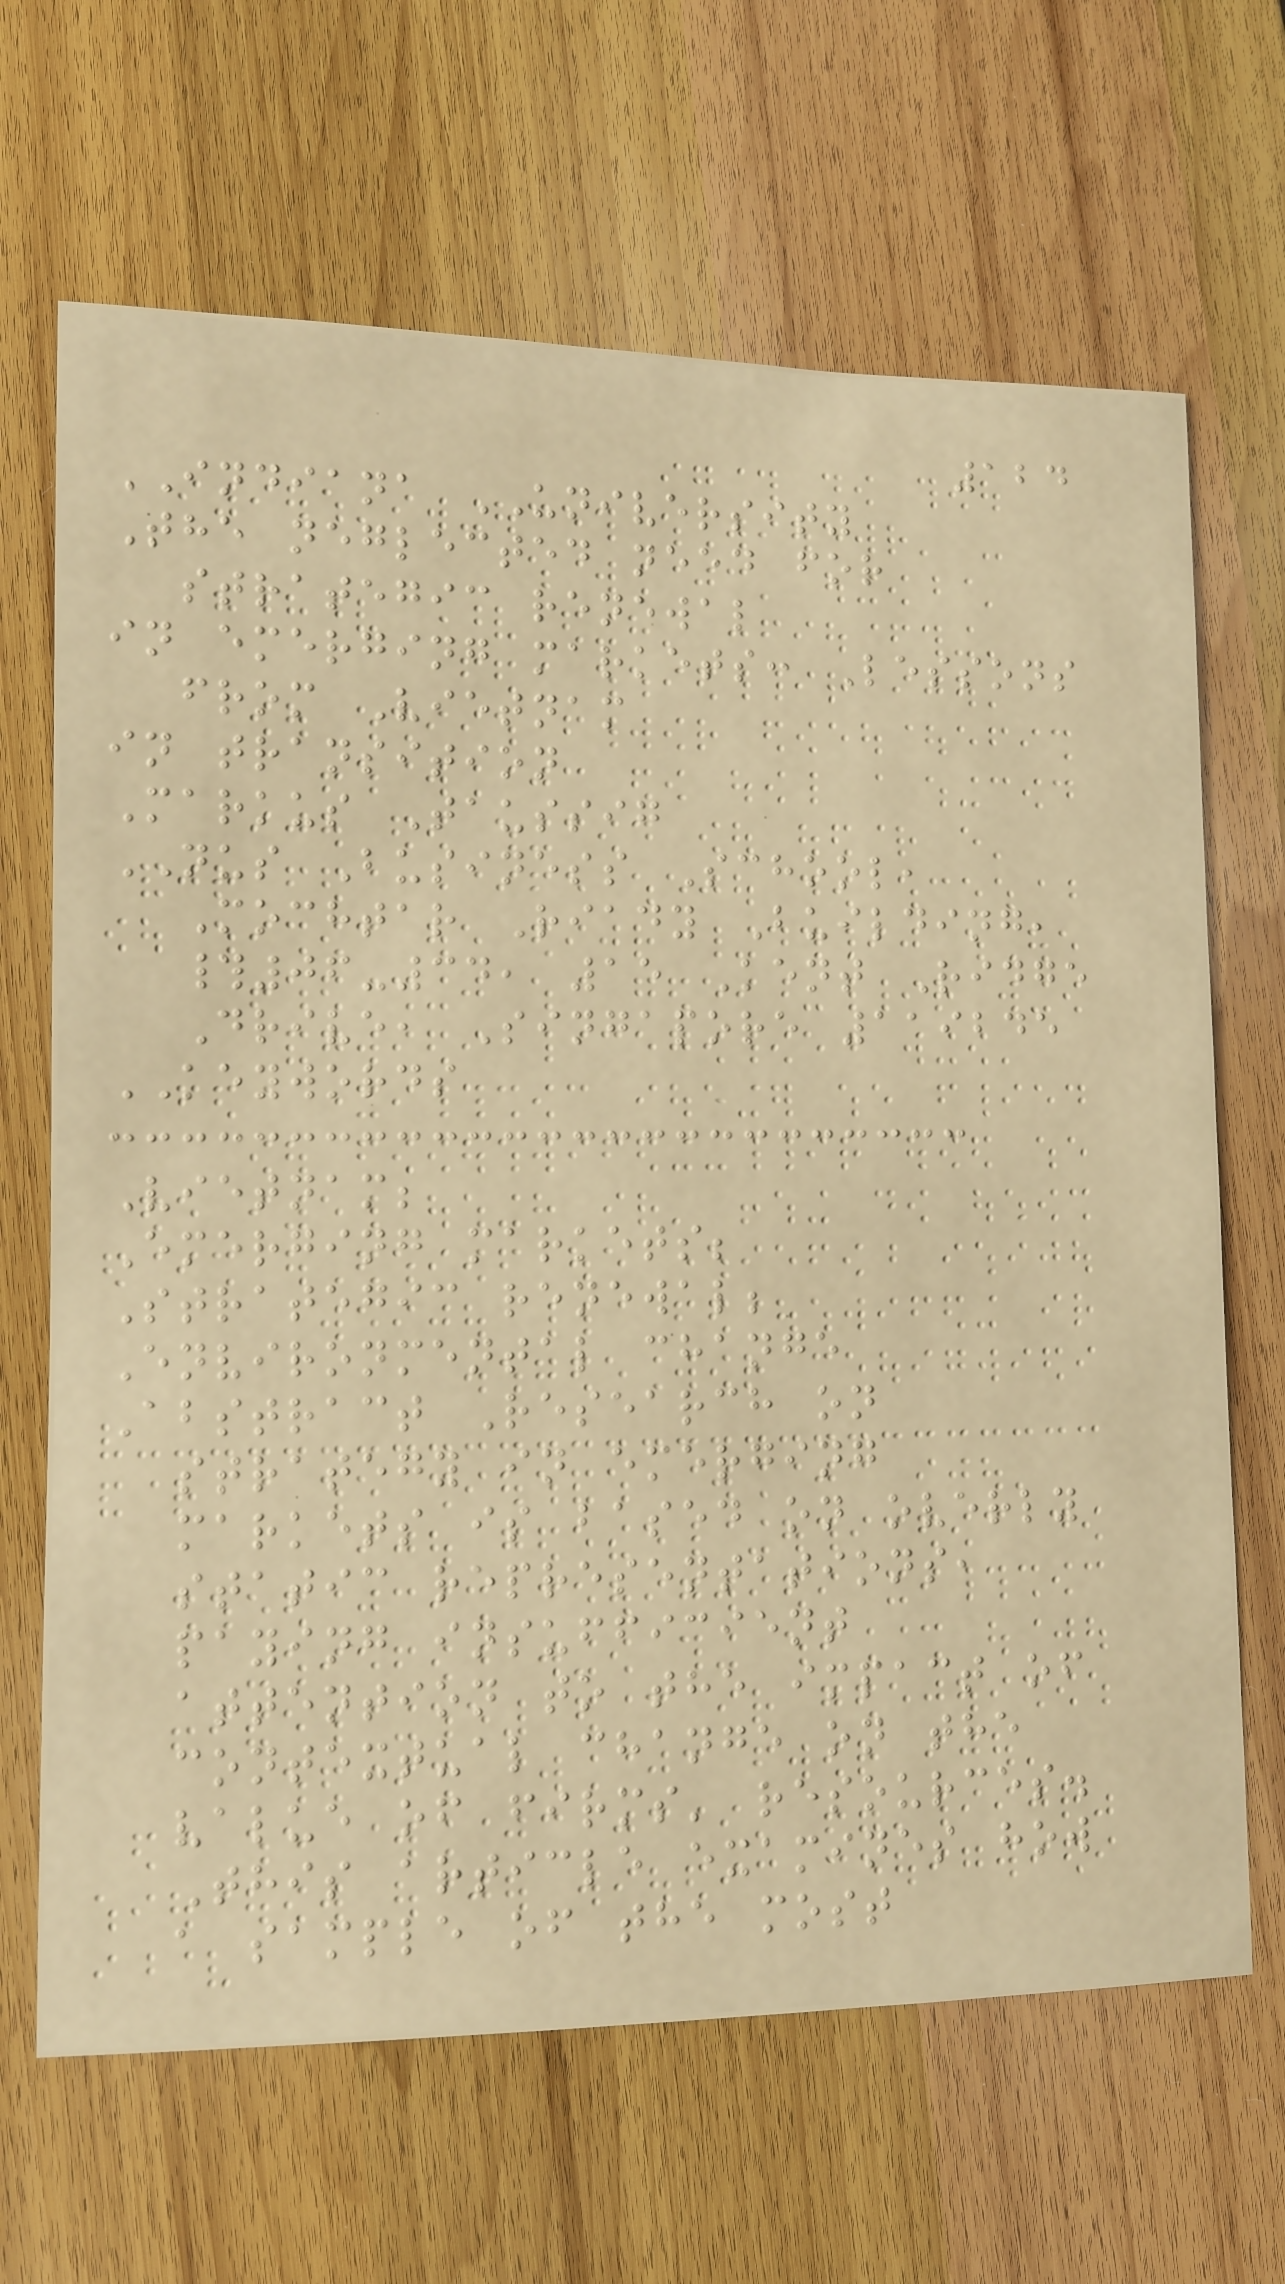124
INDIANA UNIVERSITY
The neglected need for
strategic renewal
in emerging markets: Lessons
from Vietnam
in transition
Markus Taussig
NUS Business School,
Mochtar Riady Building,
#06-34, 15 Kent Ridge
Drive, Singapore 119245
KEYWORDS
Vietnam;
Emerging markets;
Strategic renewal;
Environmental change
Abstract Research on
strategy in emerging
markets is based on overly
static representations,
paying insufficient
attention to the impact of
contextual change on the
value of firms' resources.
This article examines how
a sample of the most
